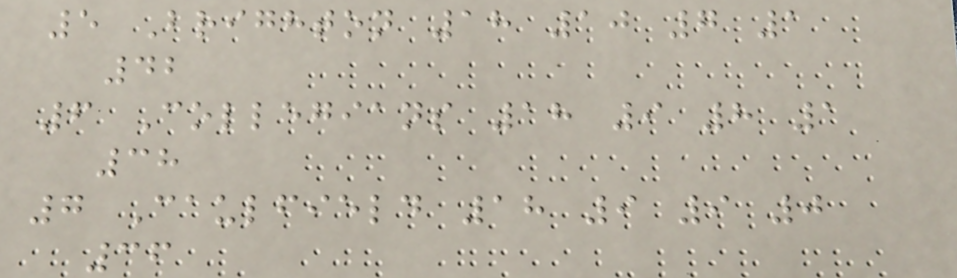5 Brighton 18 10 7 1
42
6 Collegians 18 9 8 1
38
7 Caulfield 18 9 9 0
36
